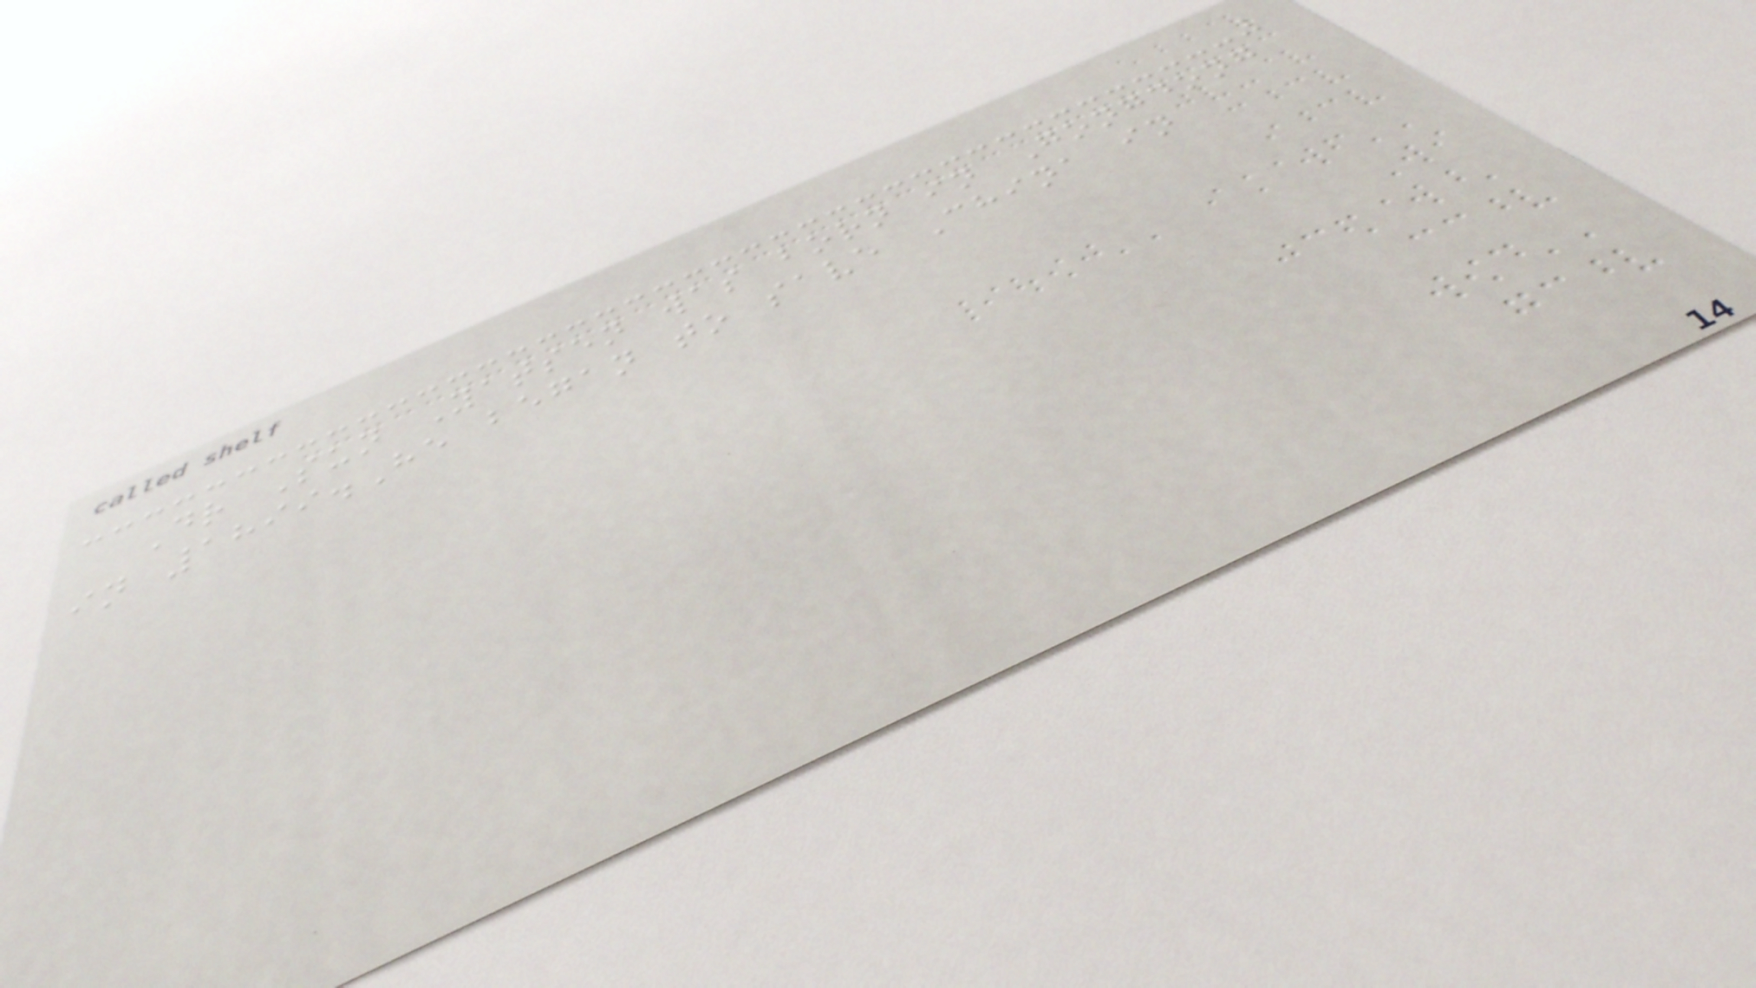Dr Sun Yatsen was born in Gongdong
in 1899.He began to save China in
